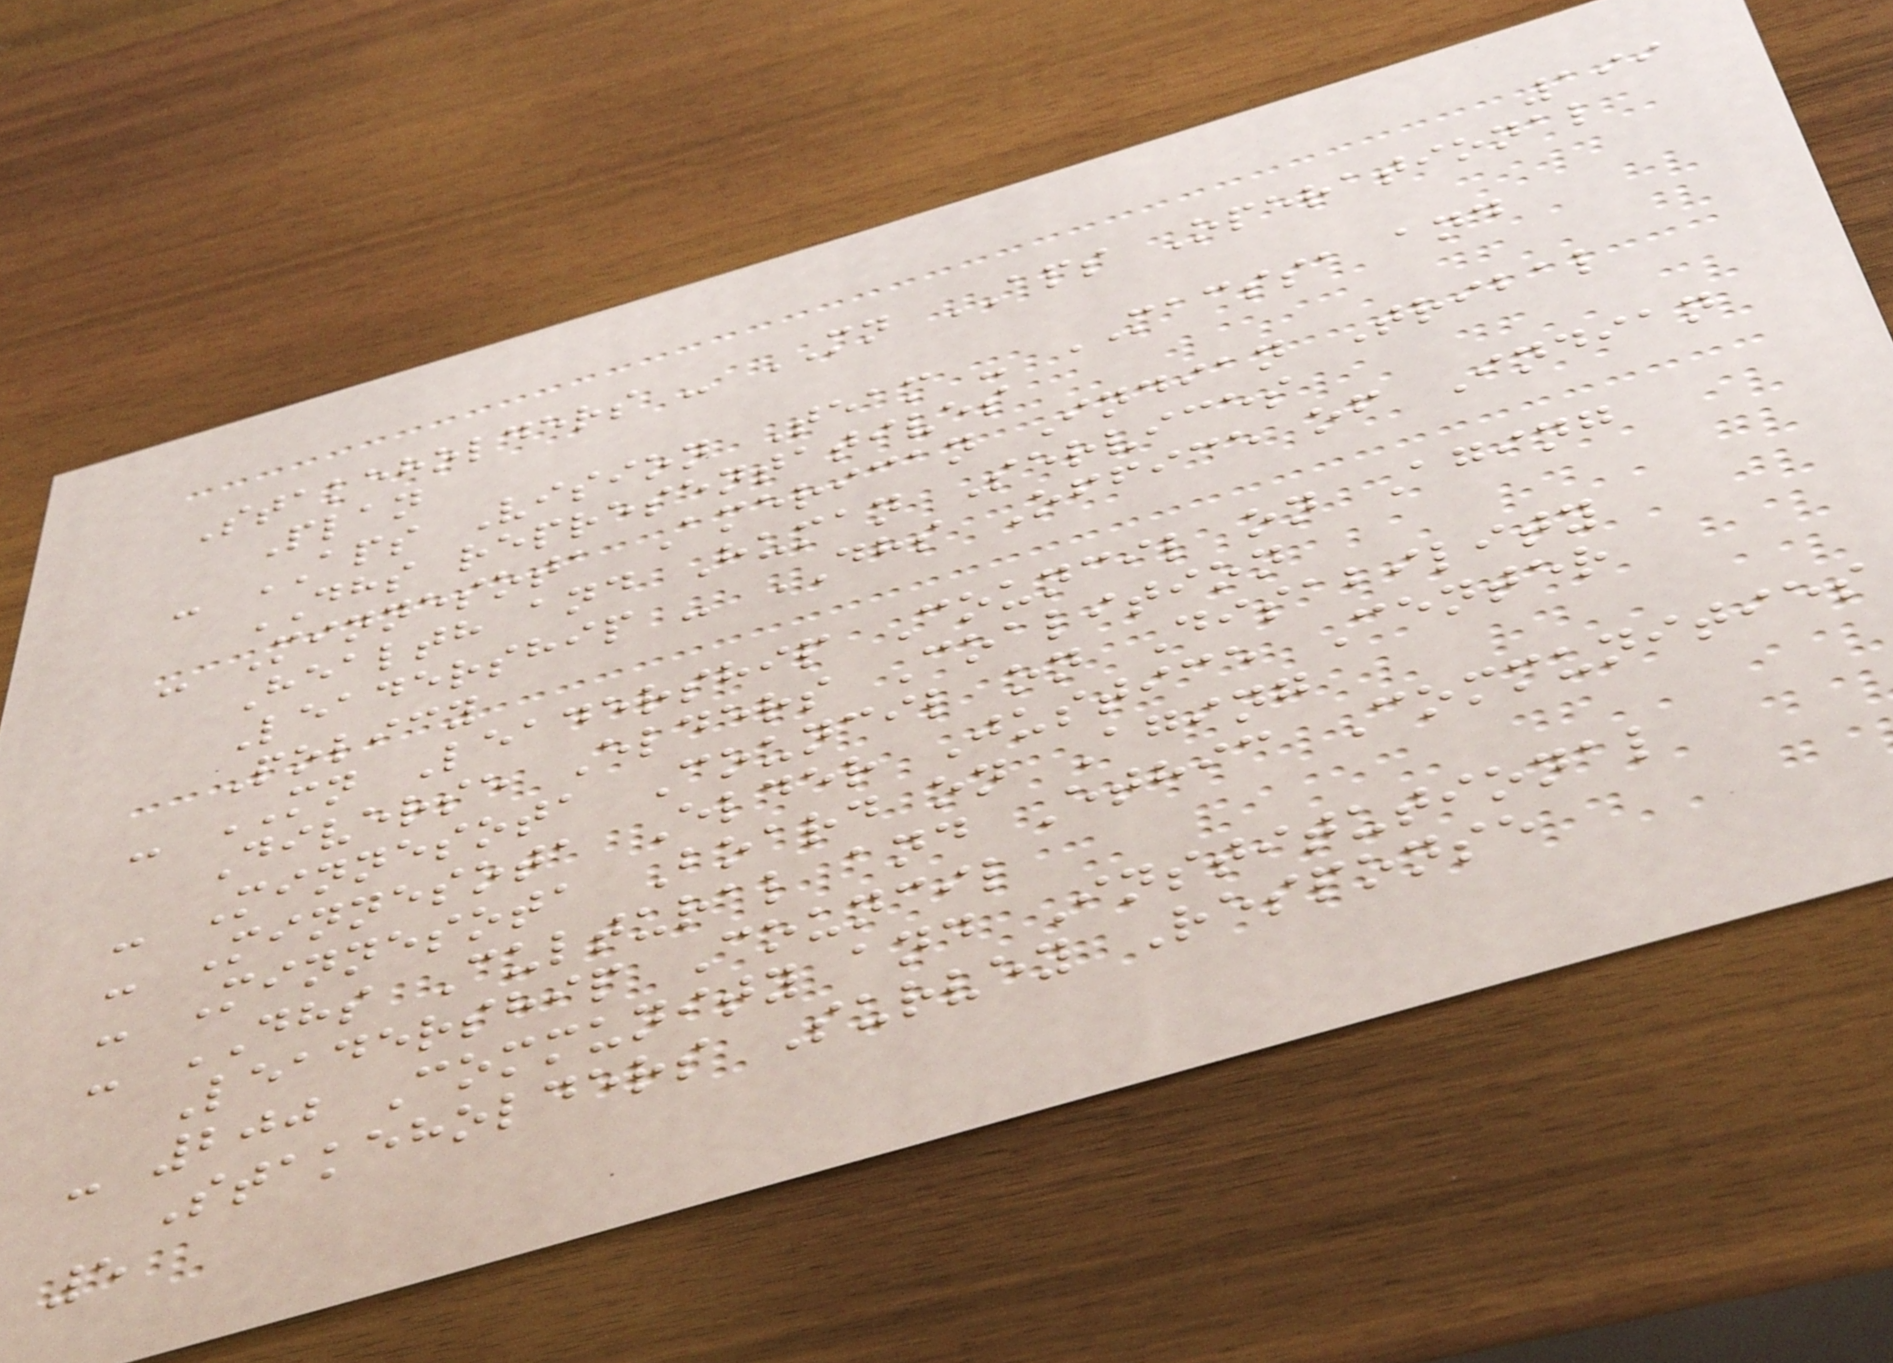199
Stakeholders - MN APS Operational
Plan
- APS Vision Team - MACSSA and
DHS representatives
- Minnesota American Indian Tribal
Health and Human Services
Leadership - DHS Office of Indian
Policy
- MN Leadership Council on Aging
Diverse Elders Coalition
- Minnesota Council on Disability
- Minnesota Elder Justice Center
- Minnesota Board on Aging
- DHS Cultural and Ethic Communities
Leadership Council
- 200 Community and Institutional
Stakeholders Survey Response
5
